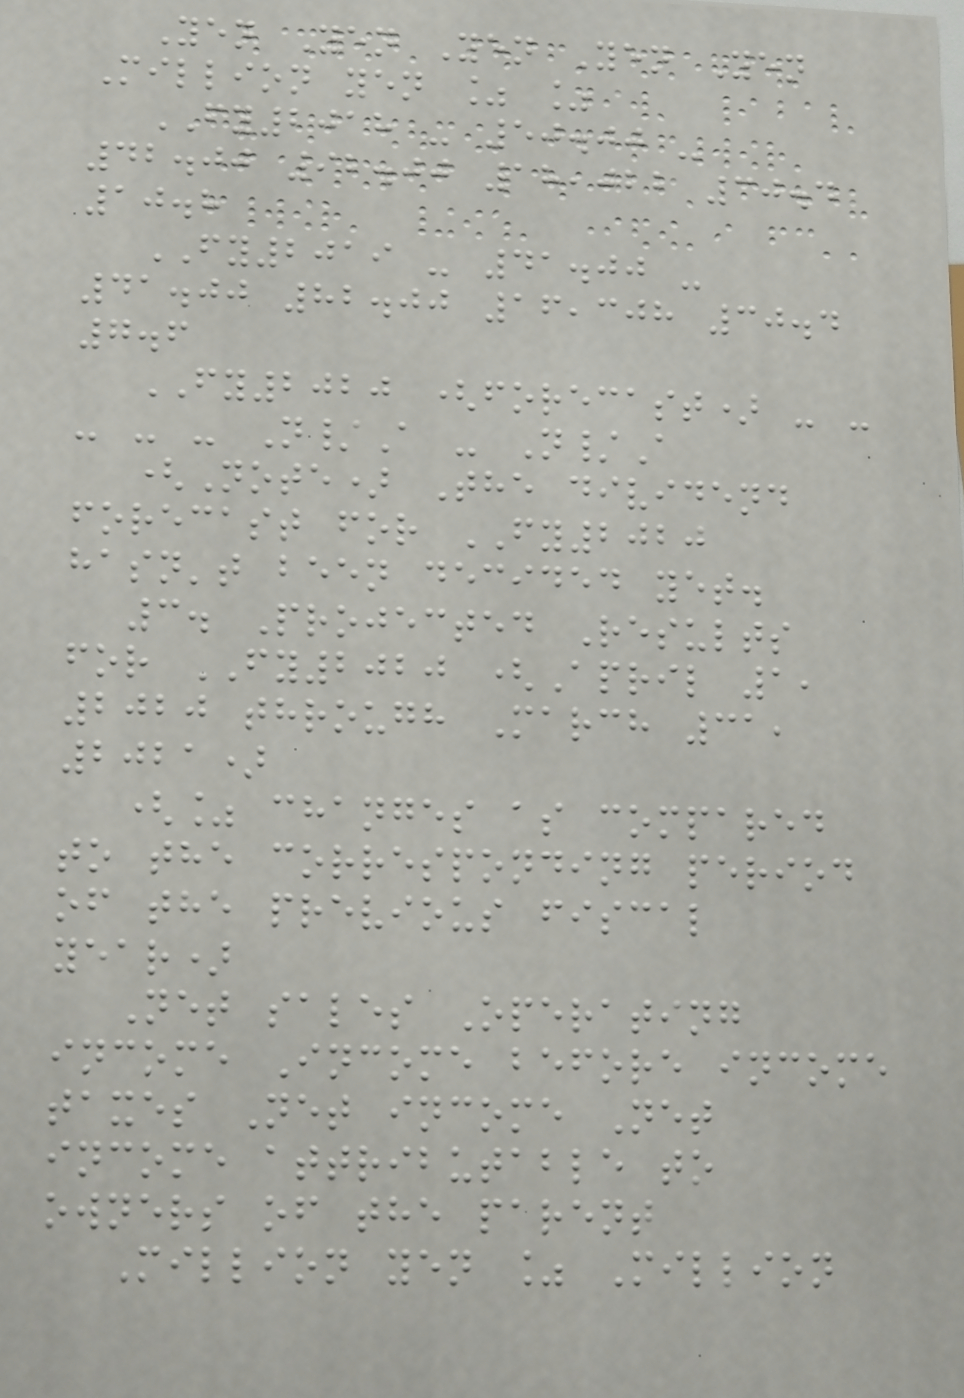Yen Yen Yen Yen Yen
Million yen % %
FY2018 - 50.00 -
42.00 92.00 18,022 30.4
10.8
FY2019 - 41.00 -
41.00 82.00 16,308 30.4
7.6
FY2020 (forecast) - -
- - - N/A - N/A
(Note) The dividend
forecast for FY2020
hasn't been decided yet.
3. Projected Results
for FY2020 (April 1,
2020 through March 31,
2021)
(% changes as compared
to the corresponding period
of the previous fiscal
year)
Net sales Operating
income Income before income
taxes Net income Net
income attributable to
owners of the parent
Million yen % Million
